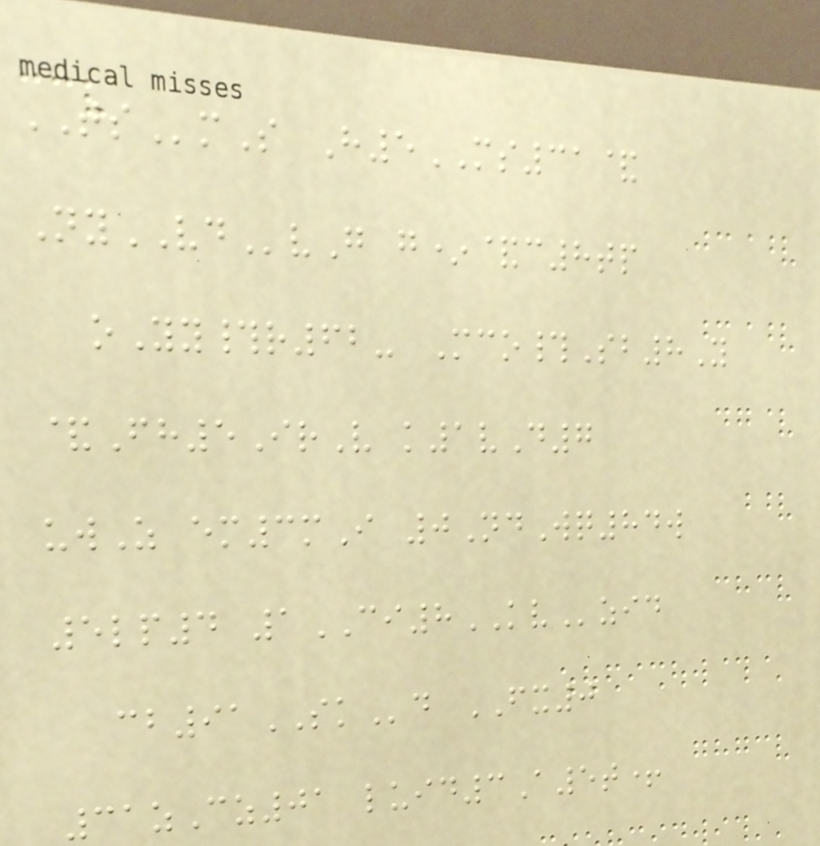TSmS H5MS31&
NyVDvG g*&c8tp
oYy#r62- Mco#Sb8Y
&Fh5IrV k1vD7
uwZ em3mI 0NdWq84w
5lp4 1CI8KVzid
cb91SKd FX0
31zCz01 luid3A5t+
